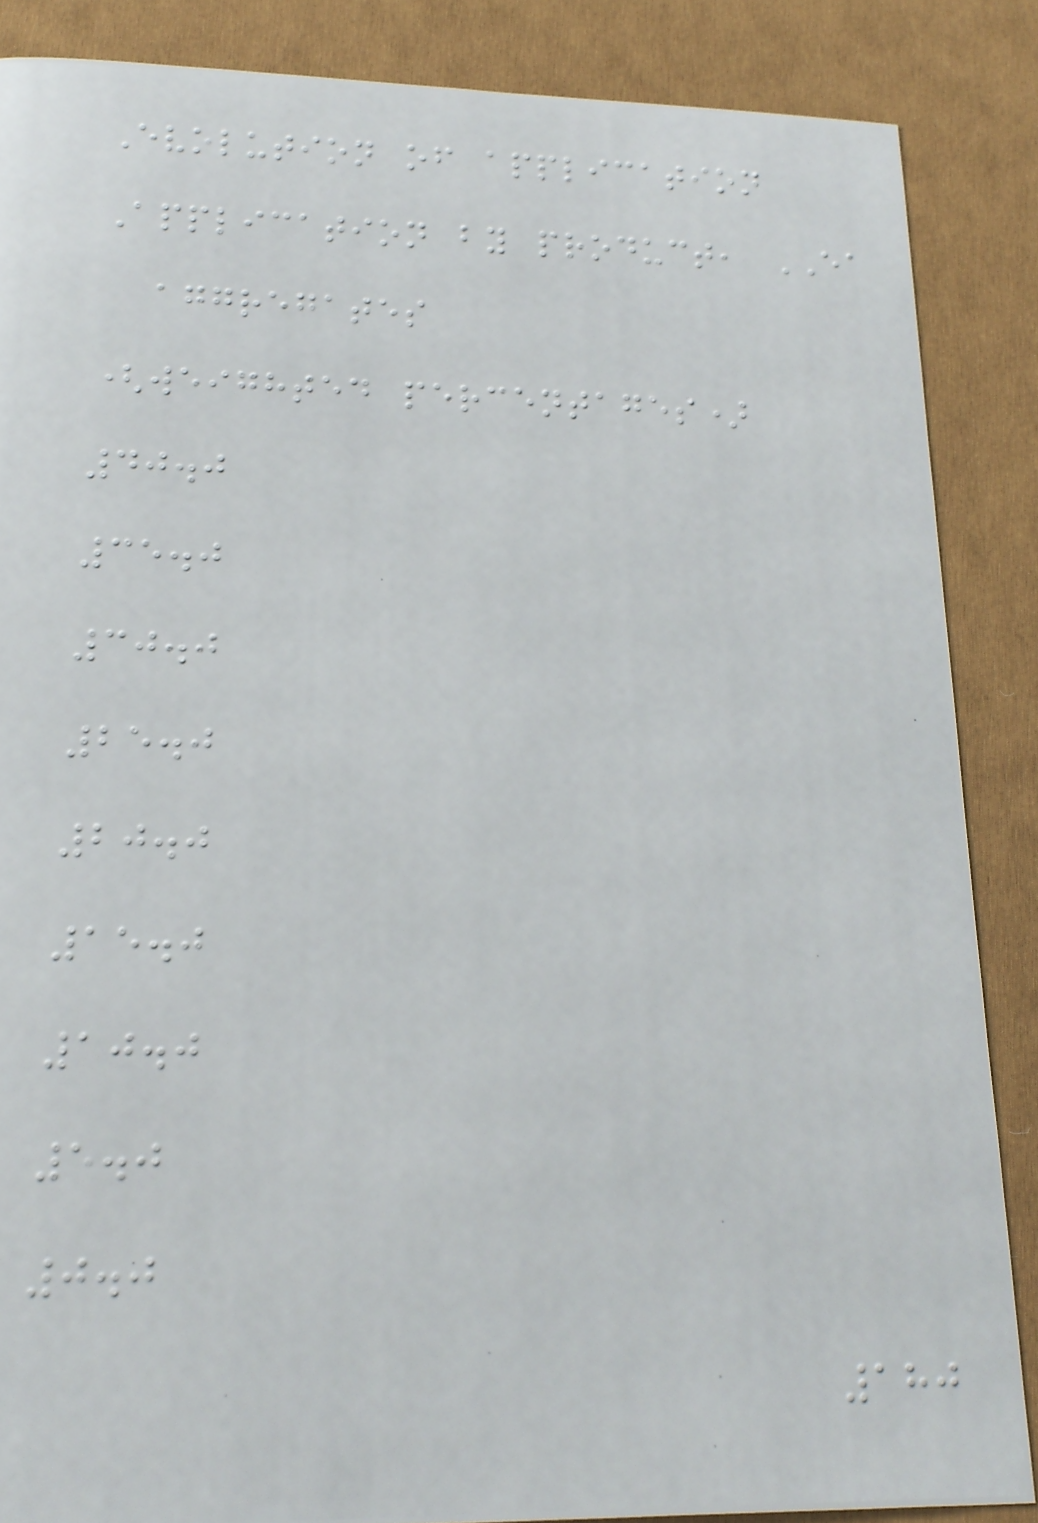Evolution of application
Application by product, EA
aggregates
(weighted percentages)
40.0
35.0
30.0
25.0
20.0
15.0
10.0
5.0
0.0
180
